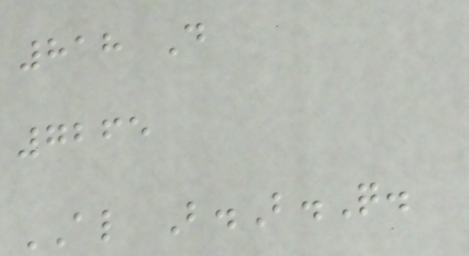818 D
7265
AL B.B.Q.
